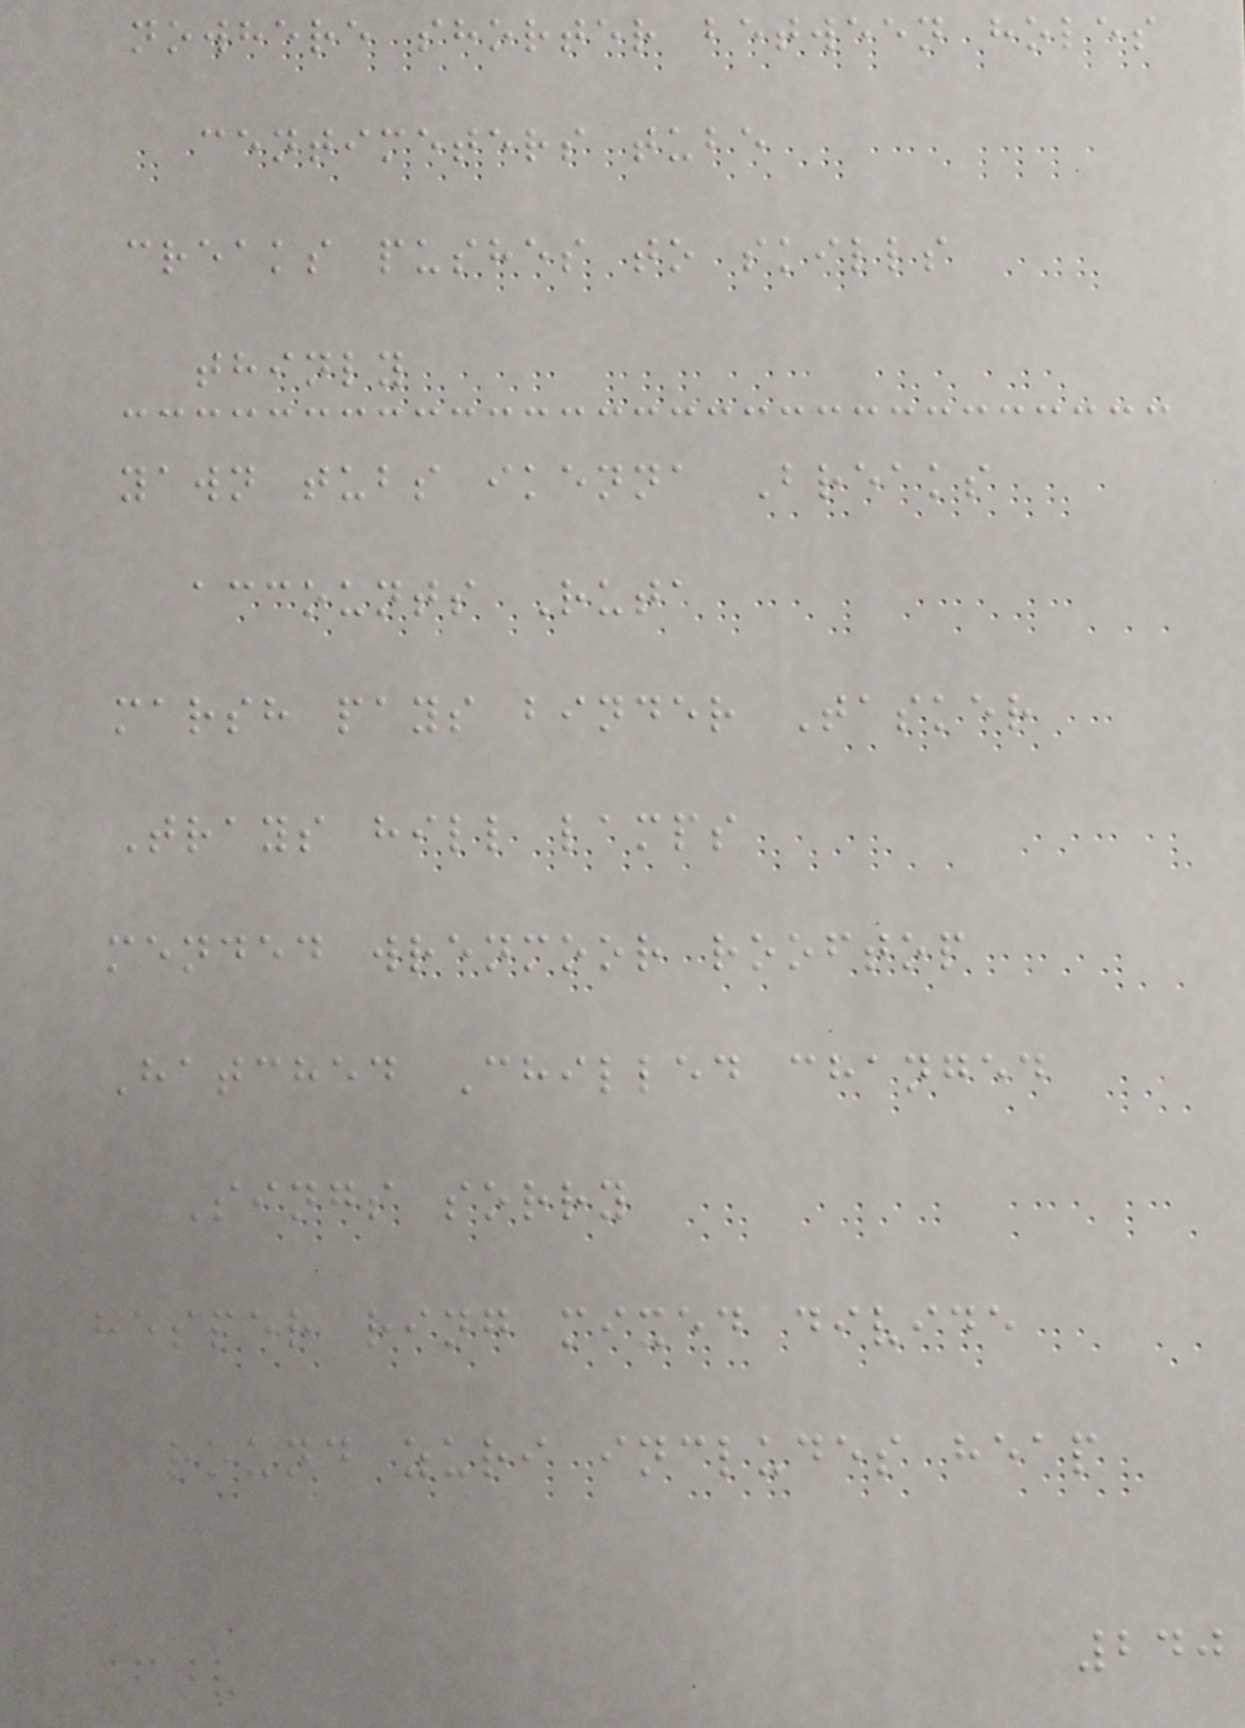nowhere shorter between holes
centimeters tube
creaks pushes to skills
thinly
yawn tubs ikenna Breaks
accounts Ruta
marsh pays binder Tasker
Trays hill lamps
mended wrenmoor rooftop
Hatched Chilled changed
Sings sorry
hesper ring mixed divide
round zuri includes heap
240
